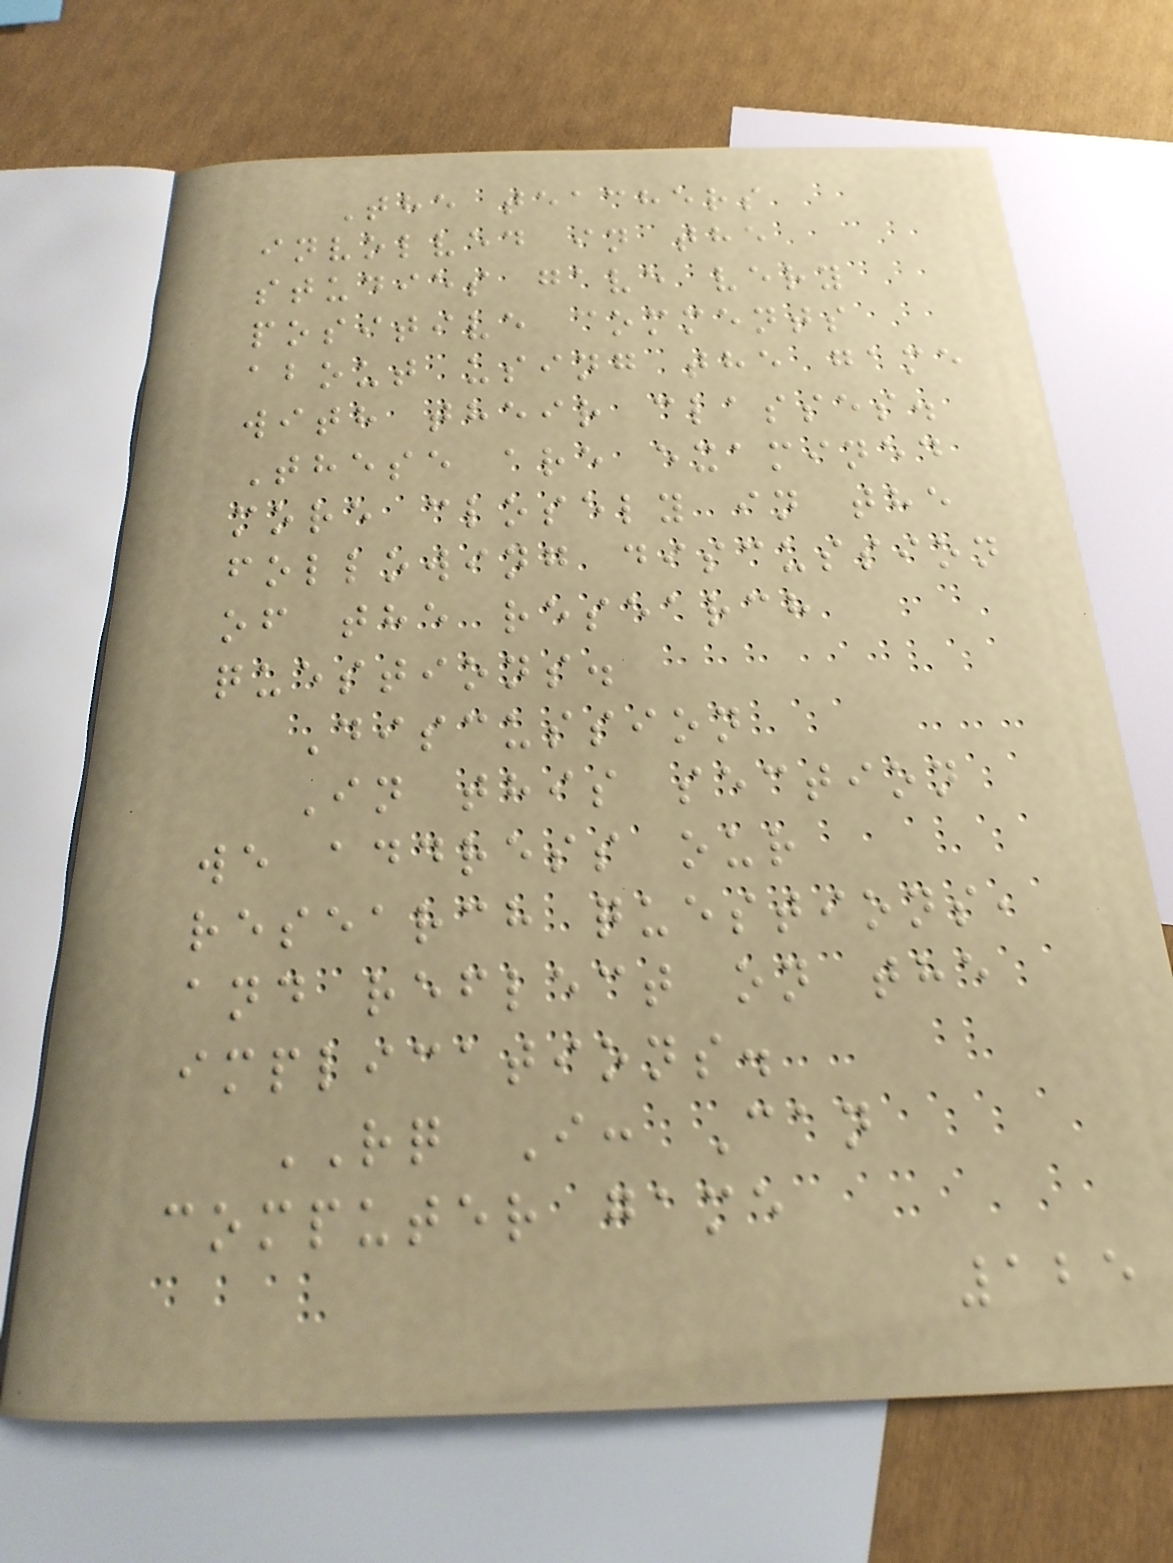The teachers
involved in the
studies gave very
positive comments
about using the game
with their classes.
These are examined
more closely in the
following discussion
of the research
questions.
Discussion
In this section
we address our
research questions,
and reflect on the
implications.
RQ I: Can
computer game
125
